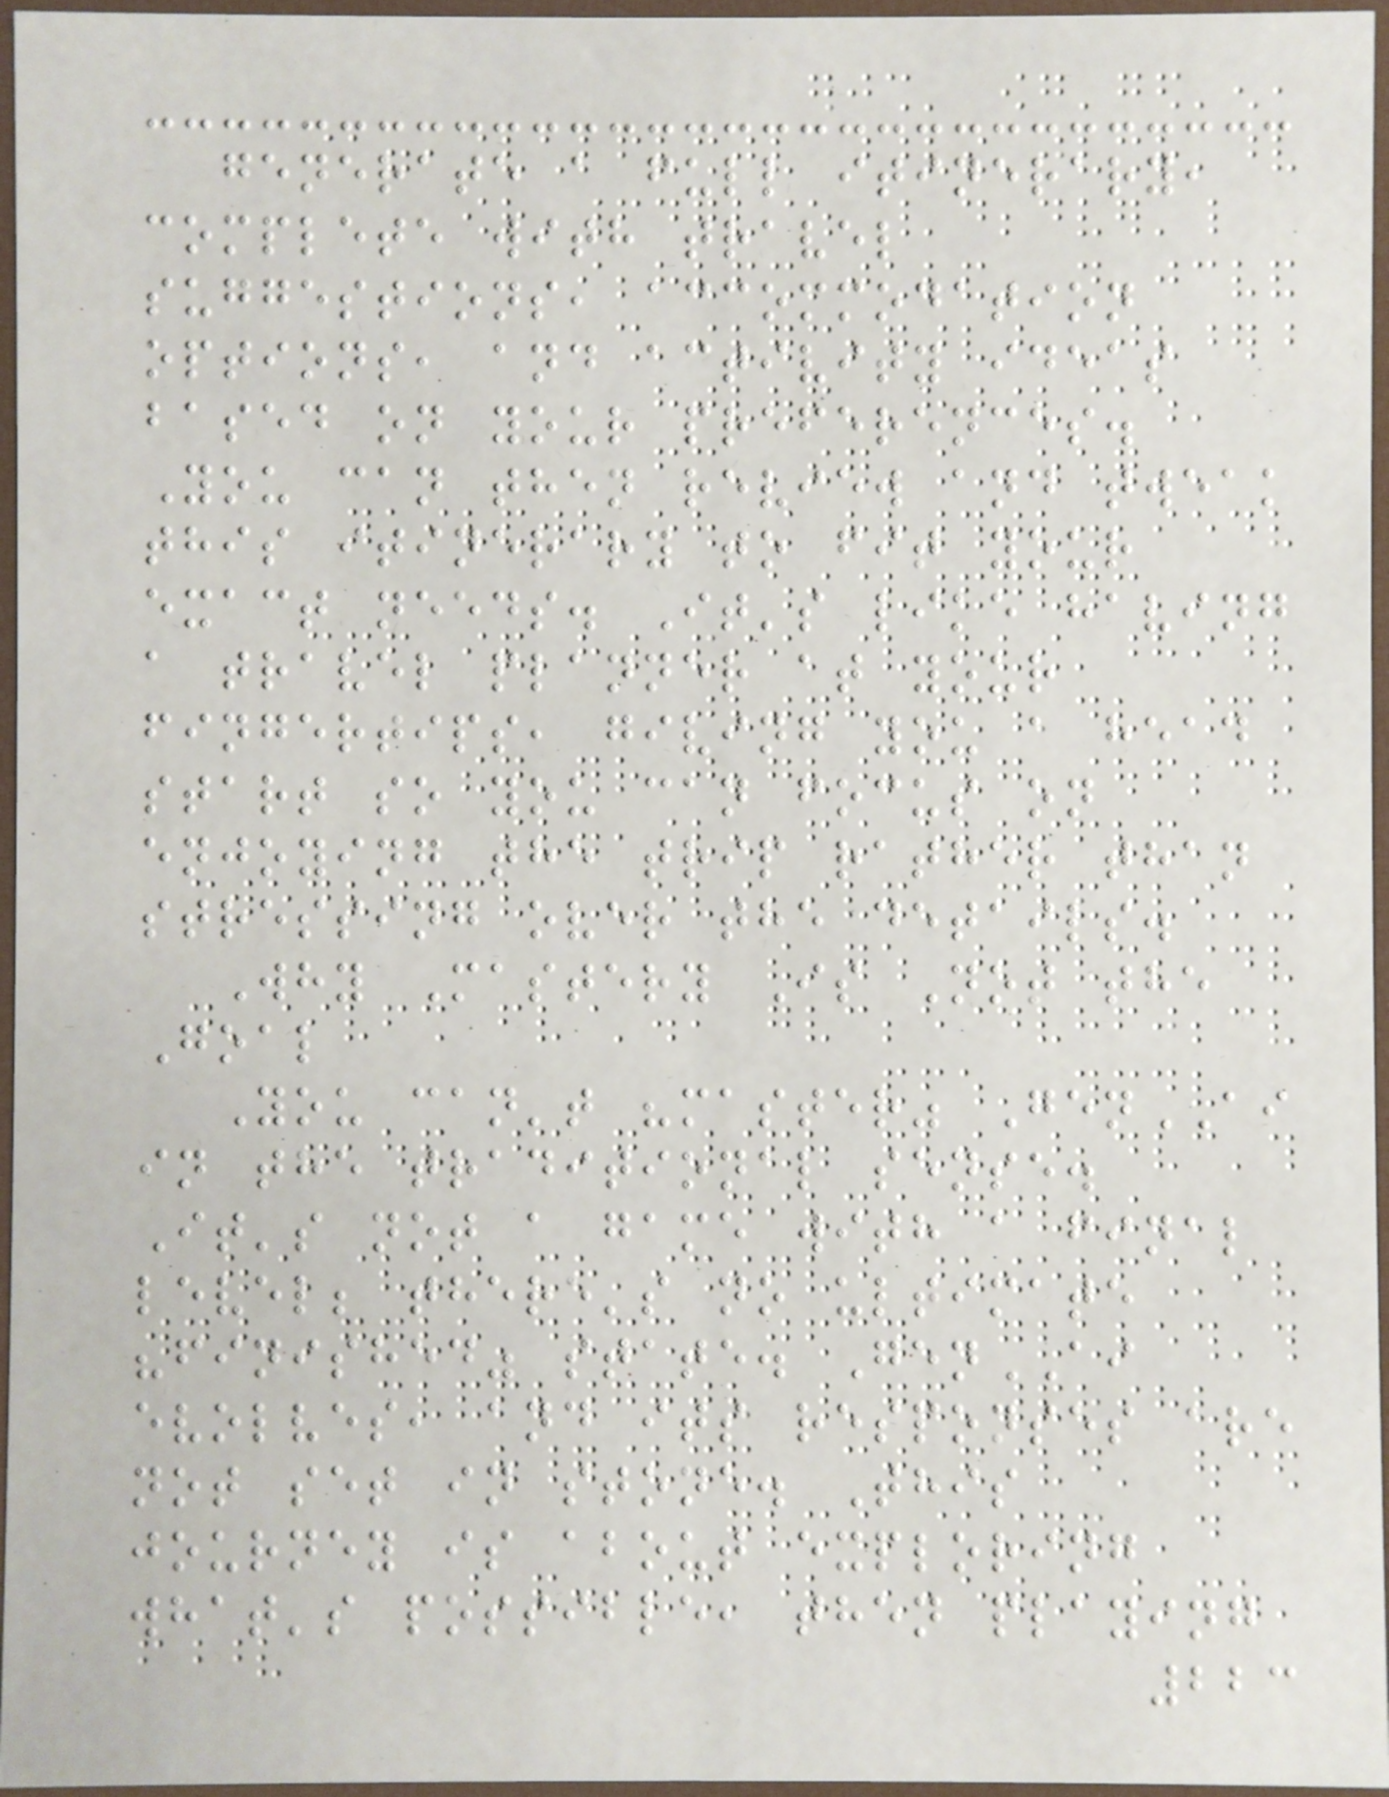generate a full itinerary,
complete with travel
suggestions, accommodation
options, and activity ideas
based on your preferences.
You can then review and tweak
this itinerary to fit your
exact needs. It's like having
a travel planner at your
fingertips, giving you a head
start so you can focus on
enjoying the trip rather than
stressing over the details.
Why Mastery Is Not the
Goal
You can't "master" GenAI
in the traditional sense.
It's not a game with a final
level; there's no ultimate
"finished" state. GenAI
evolves, and its responses are
not set in stone. This
journey is about exploring
what's possible, then playing
223
